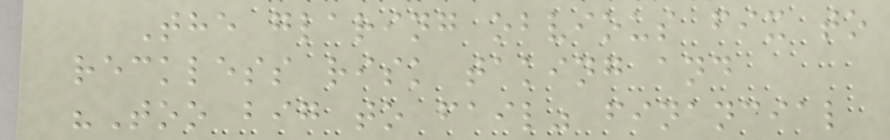The glaring obvious fix to
reckless risk taking and
"Too big to fail" financial
